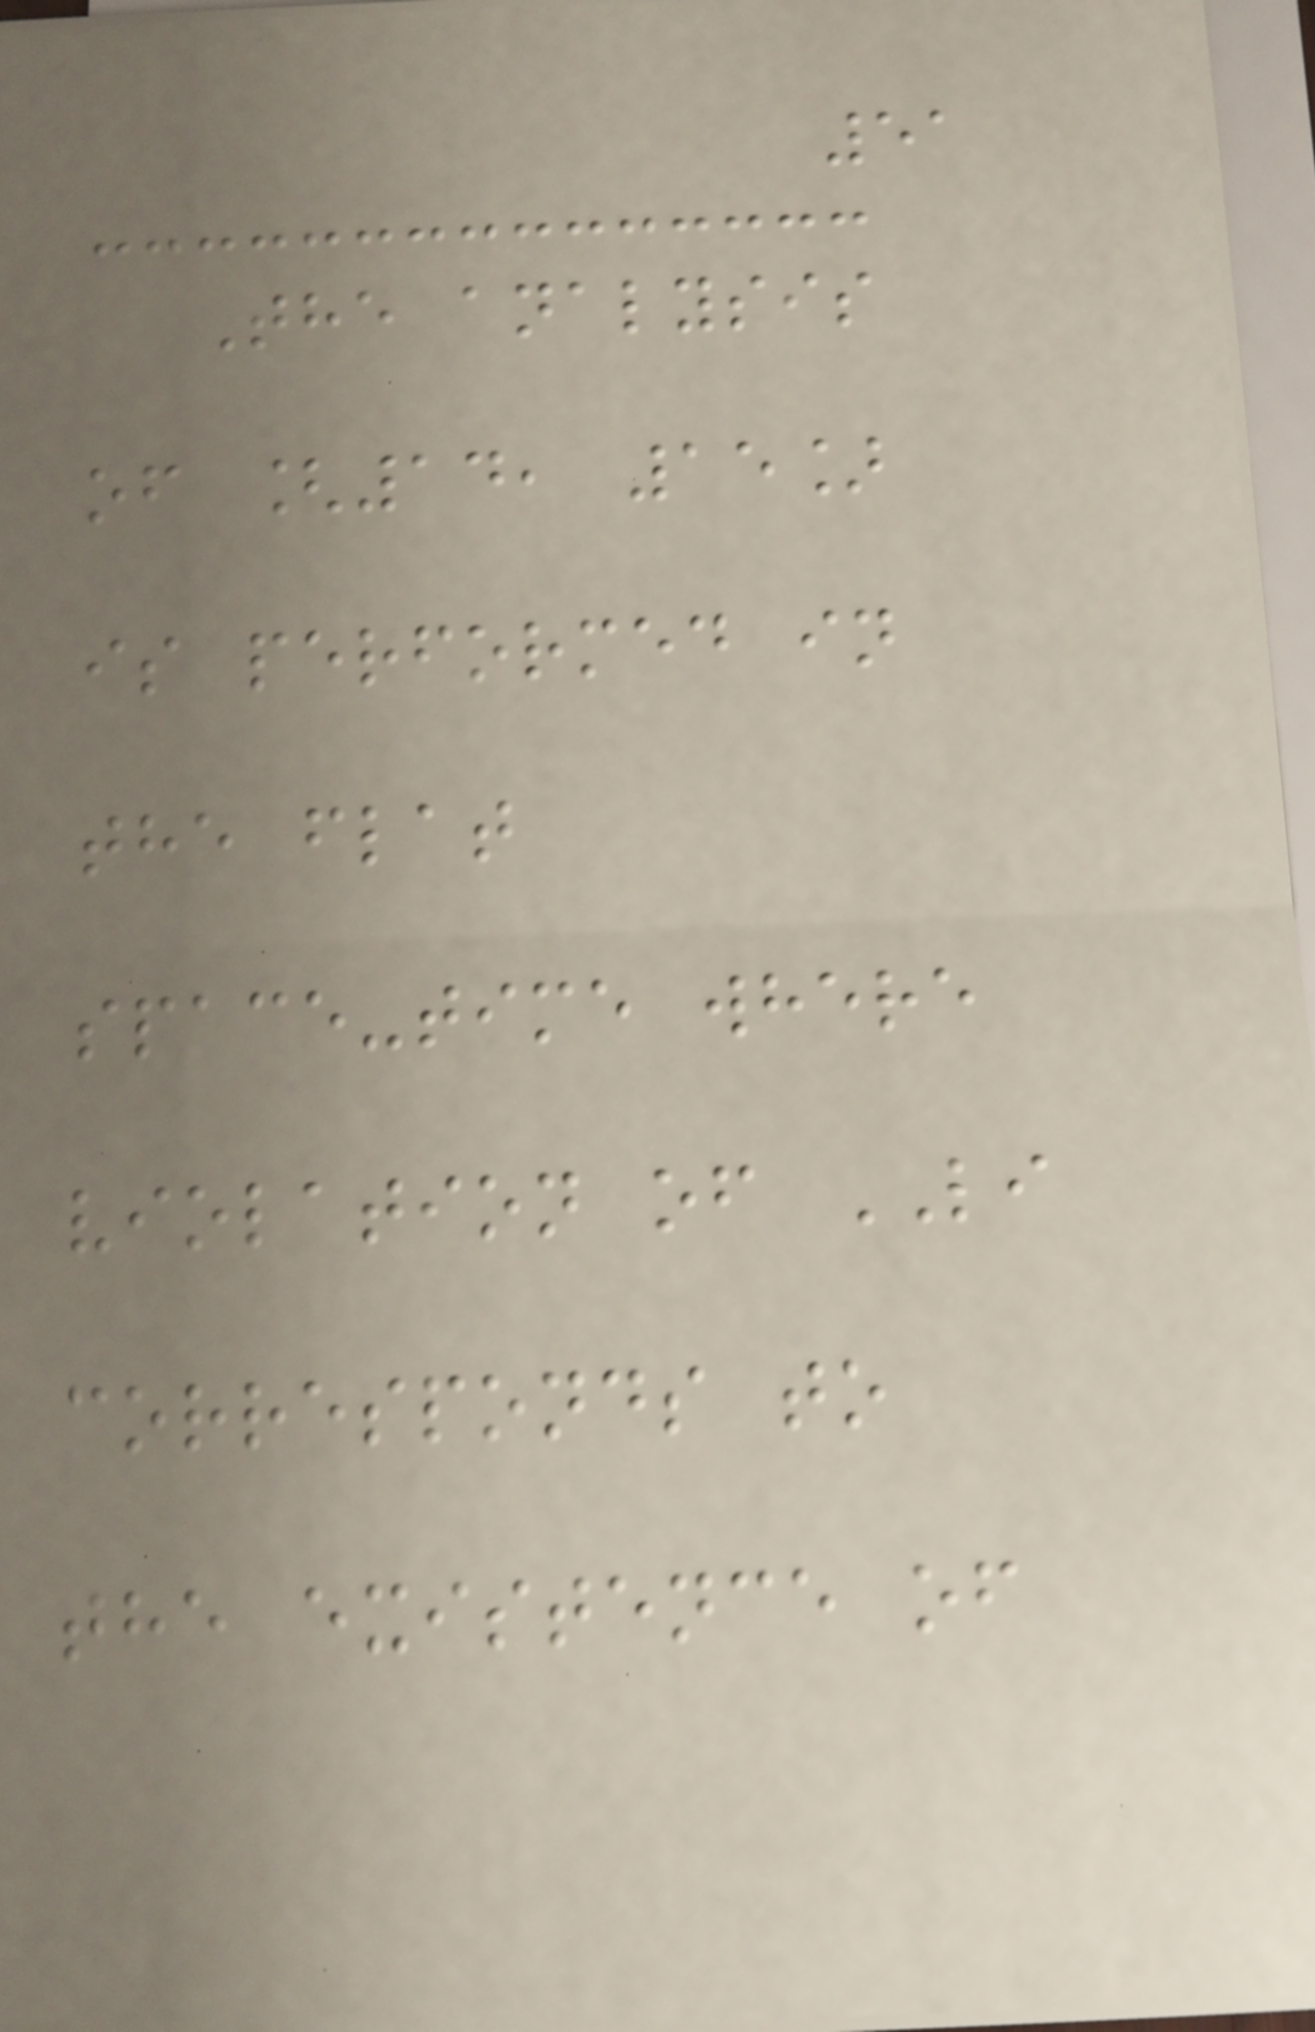51
The analysis
of [14, 15]
is performed in
the flat
space-time where
violation of LI
corresponds to
the existence of
